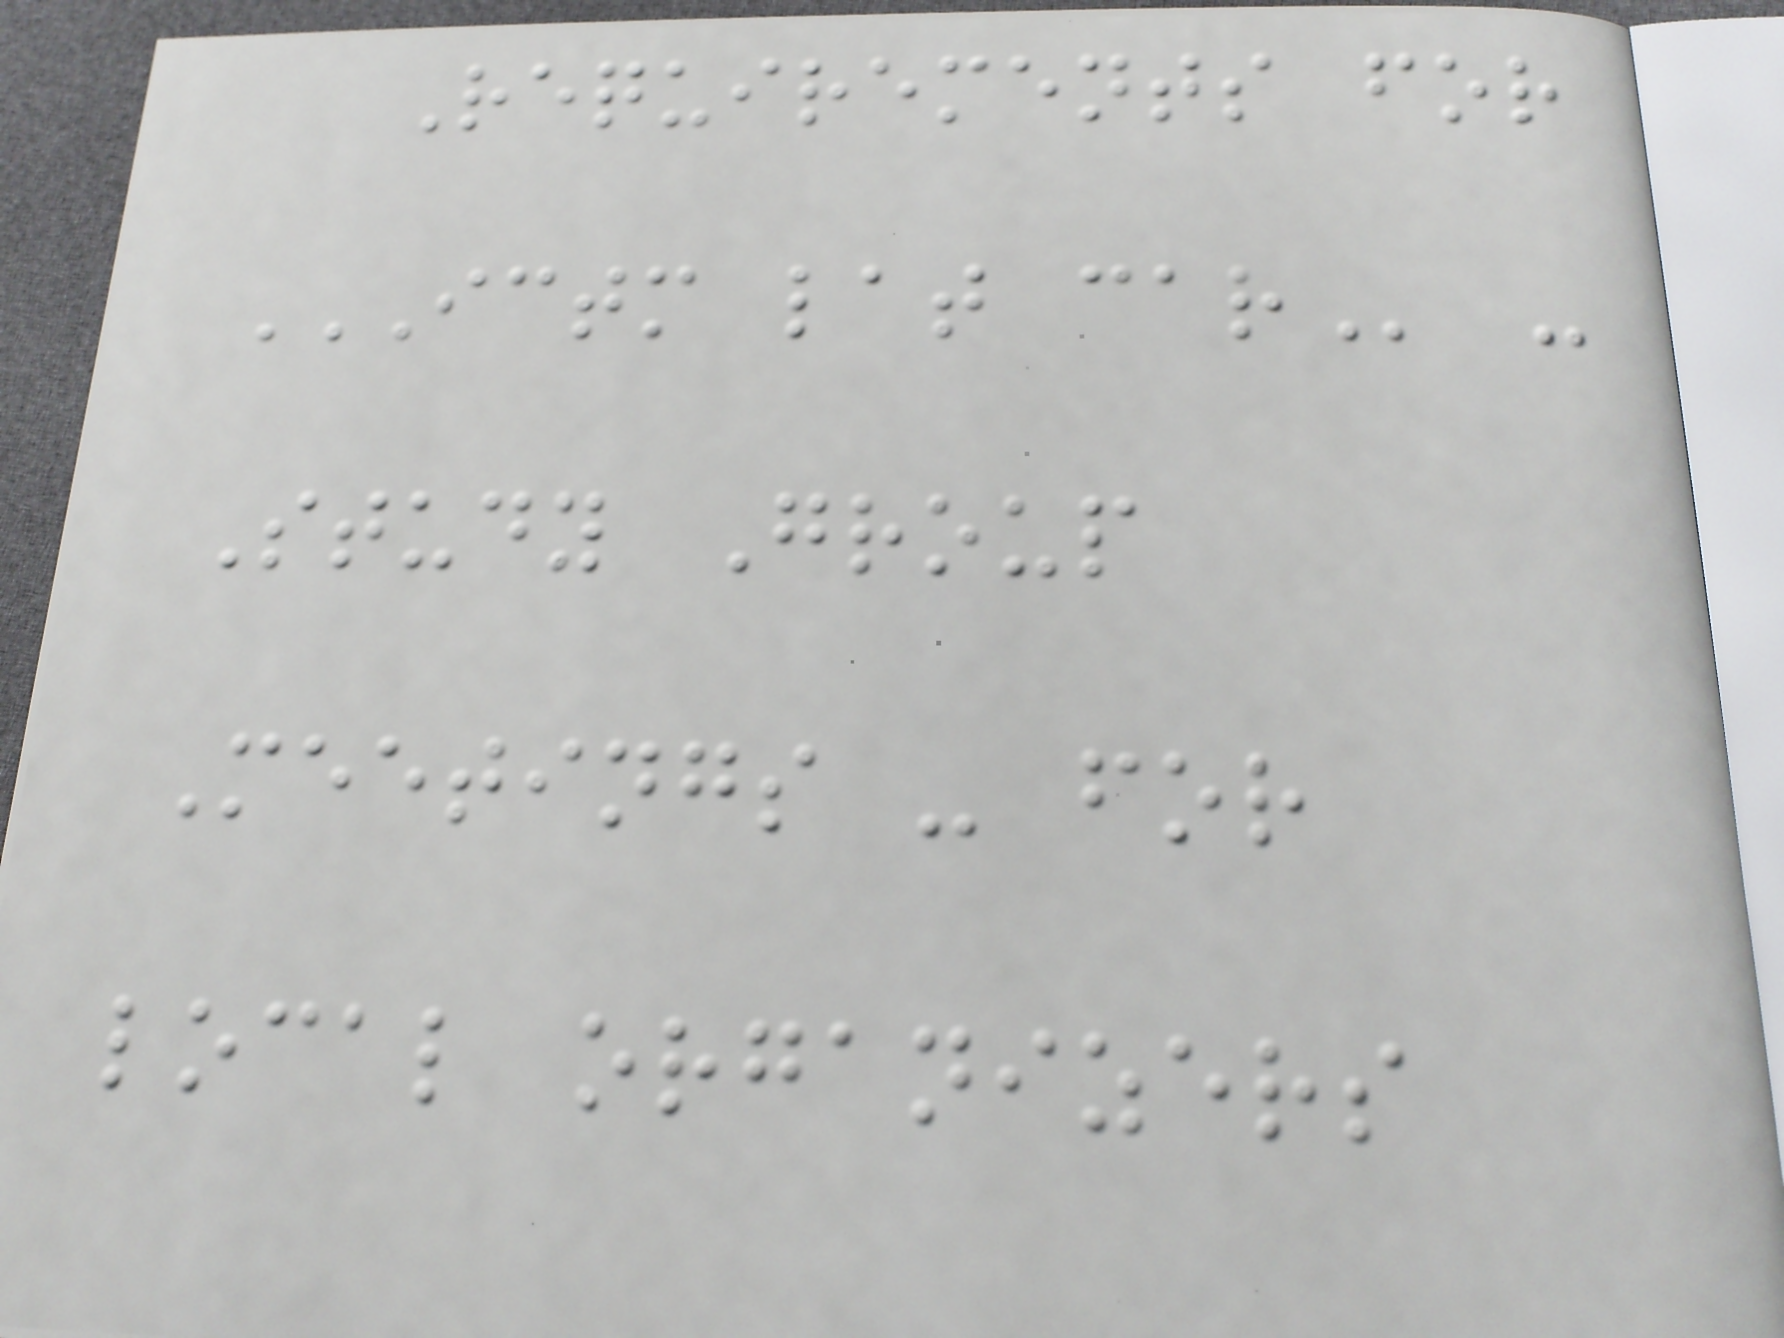Requirements for
ICTM LAT CAR -
Study Group
Meetings - for
local organizers
